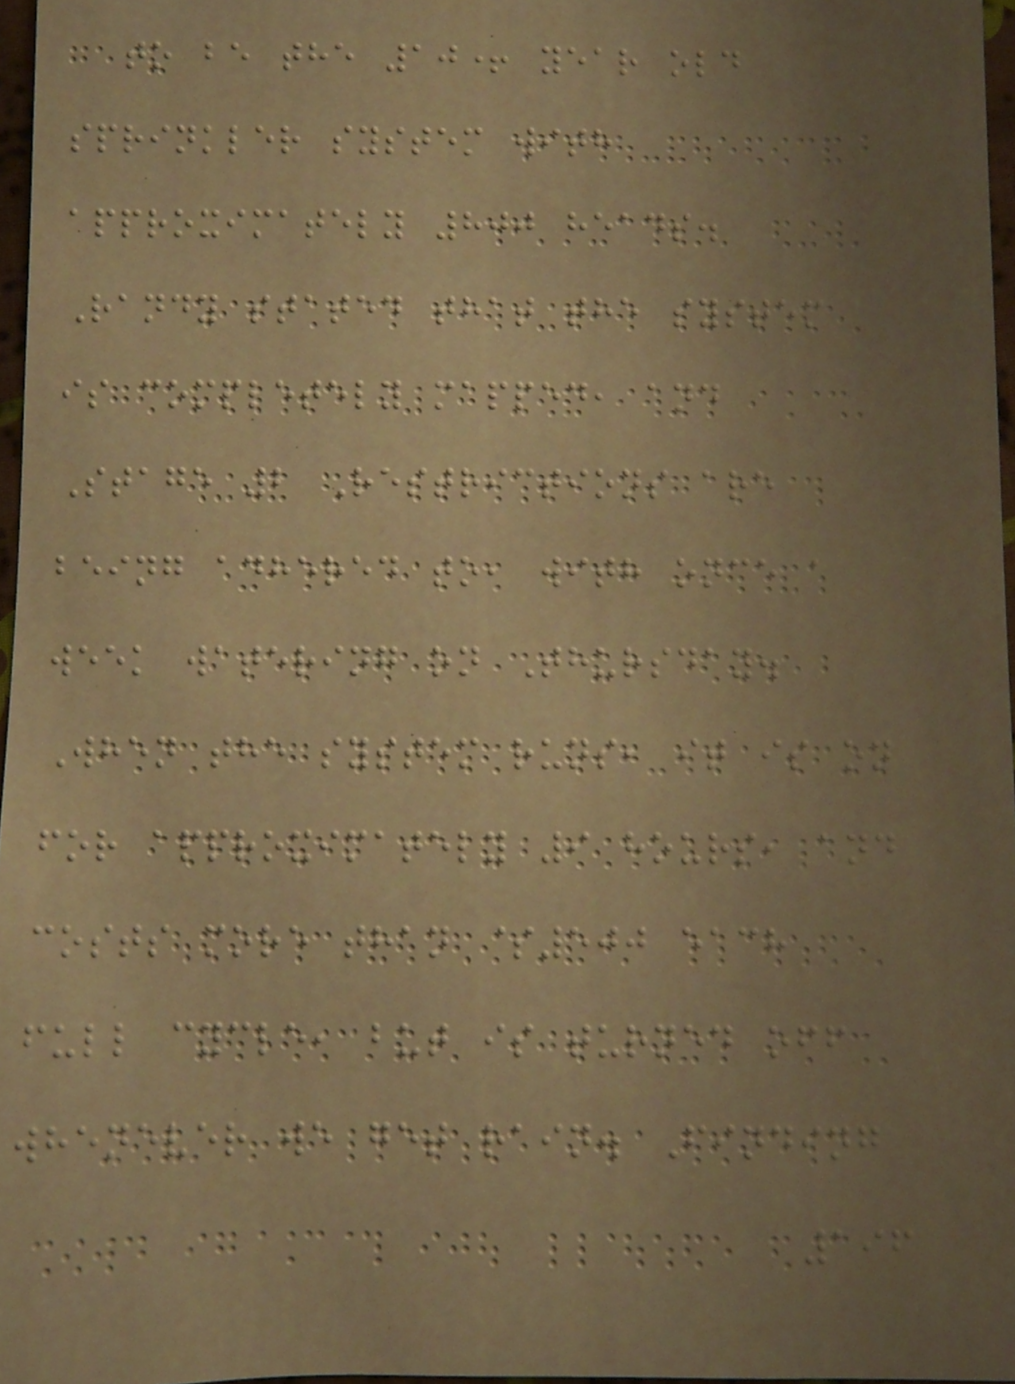to be the 10+ year old
sprinkler system with
approximately 800 heads.
Randy stated that the system
is completely mapped, and
Stage 2 Restrictions are
being adhered to, with once a
week watering on Thursday.
When the system runs, it is on
for approximately 9 hours, and
costs more than $500 each
full cycle, but is turned off
whenever we get rain. Finding
196
